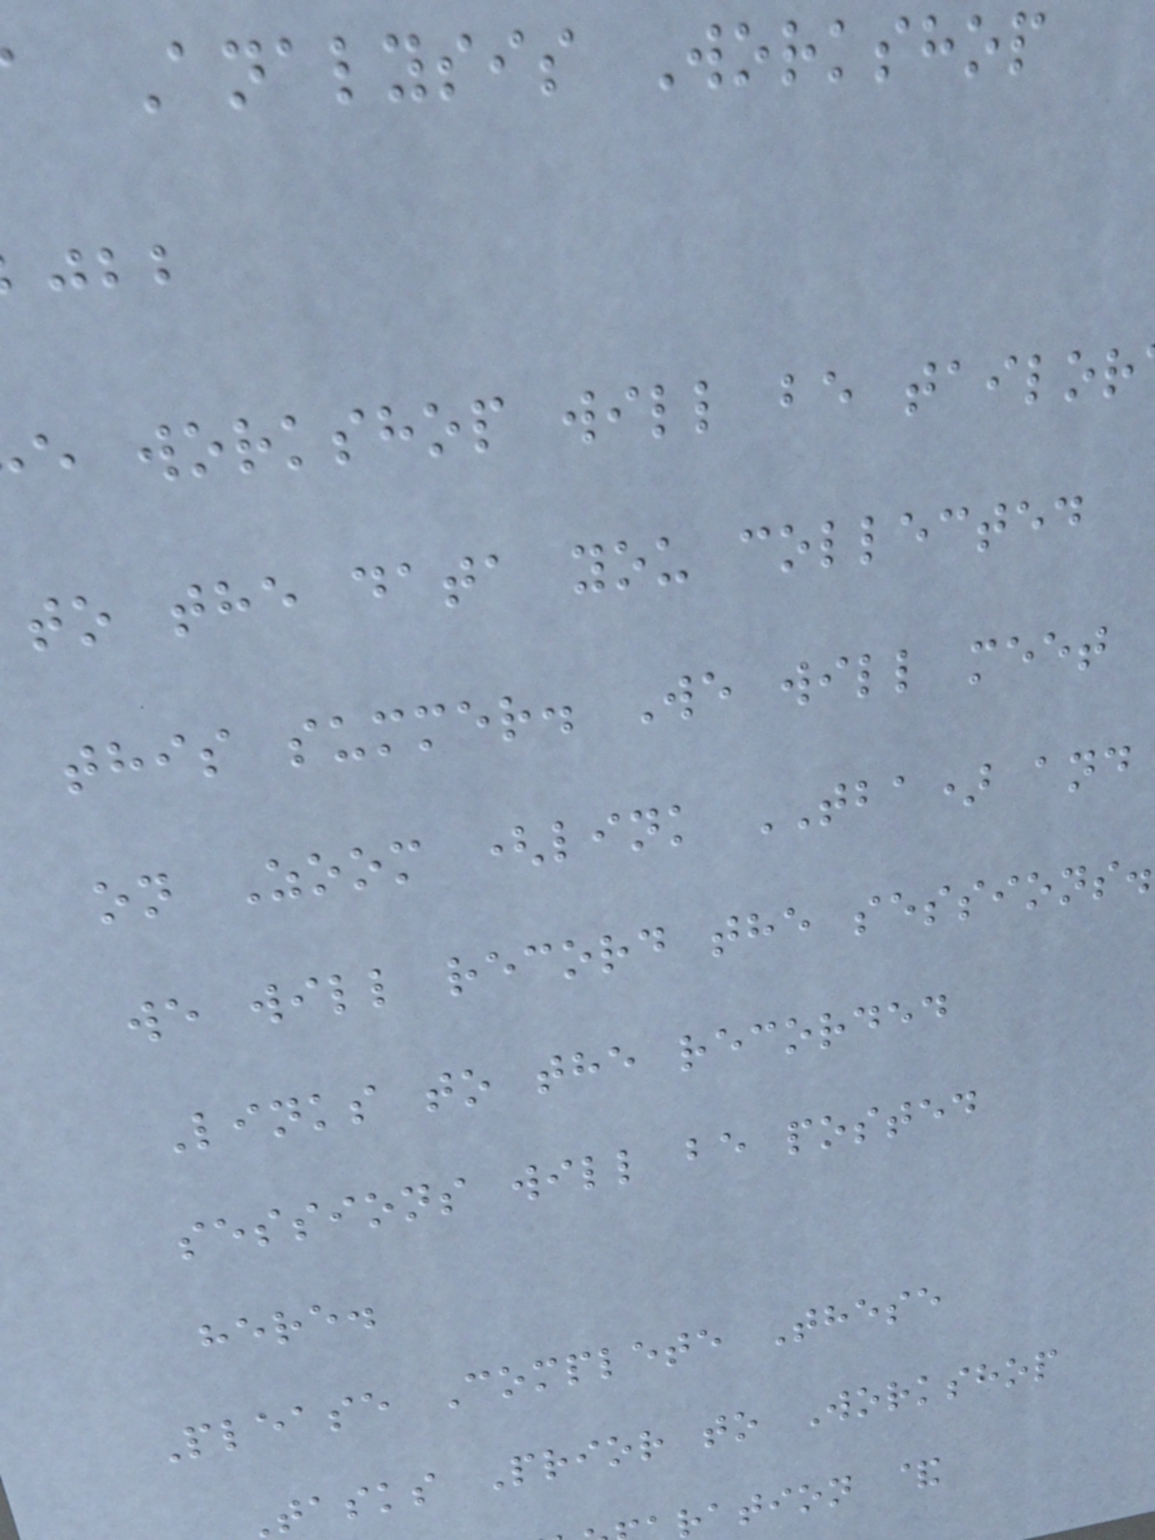Analysis Workshop
e workshop will be tailor
to the data you collected
this summer. We will meet
on Zoom (link TBA) and
we will record the sessions.
Links to the recorded
sessions will be posted
here.
Please Complete These
tasks Prior to Workshop
ration &
